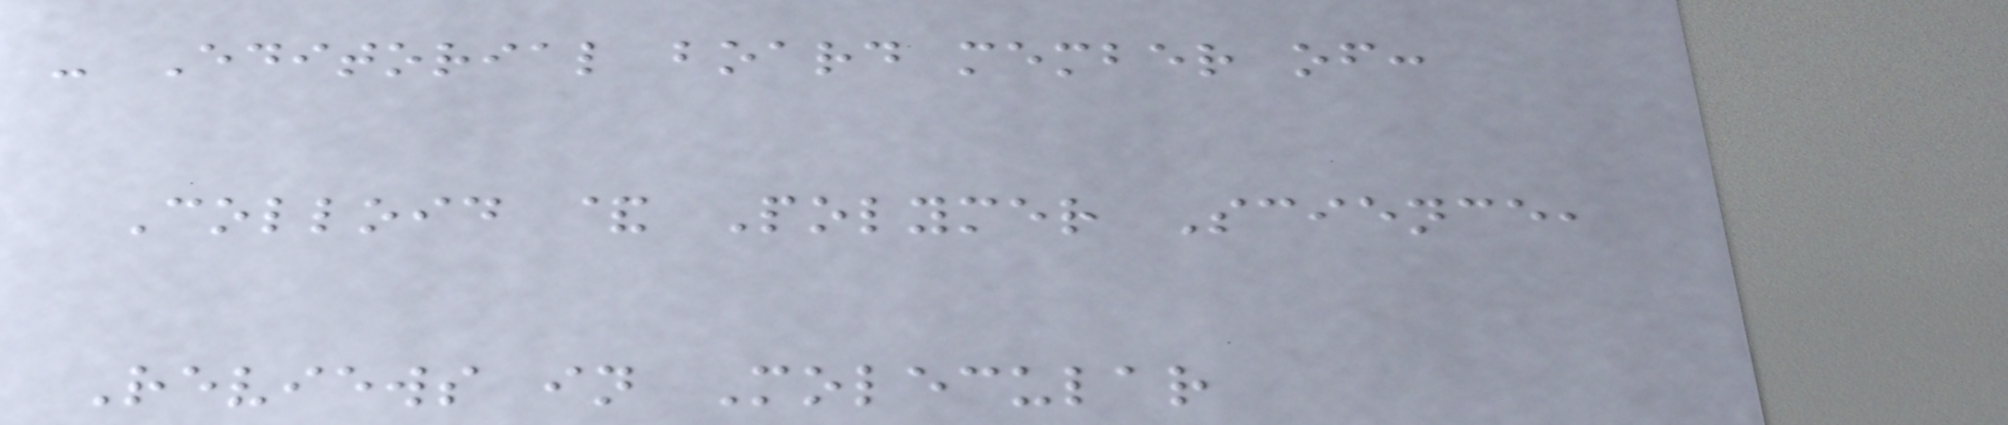- Editorial board member of:
Colloid & Polymer Science,
Reviews in Molecular
